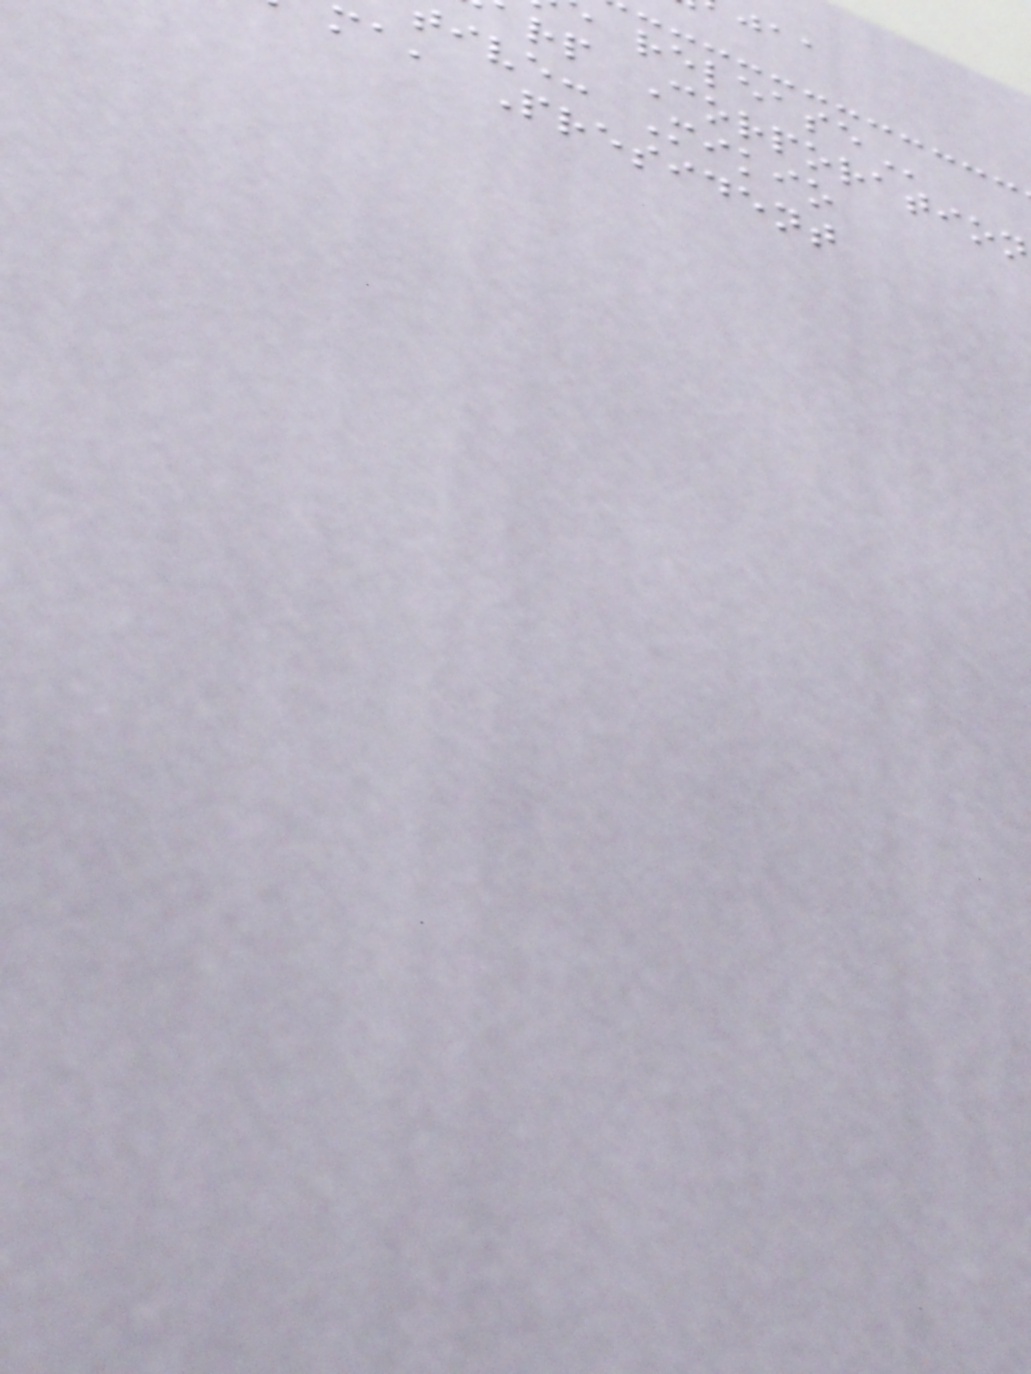rp Corporation
ive: Mikio
ma, President
